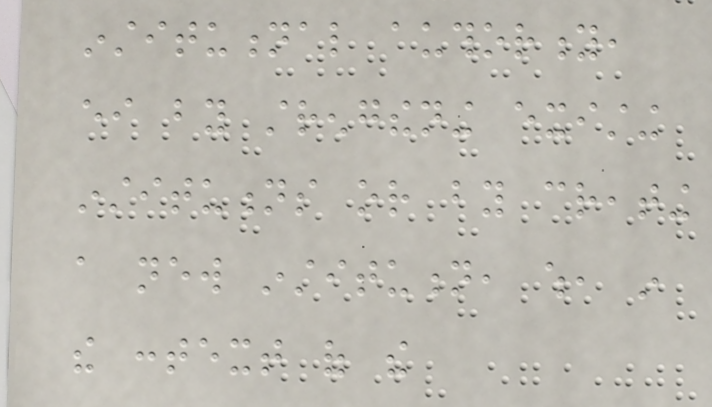institutional authority,
either by strengthening existing
institutions or by creating
a new institution, which, in
the context of the
